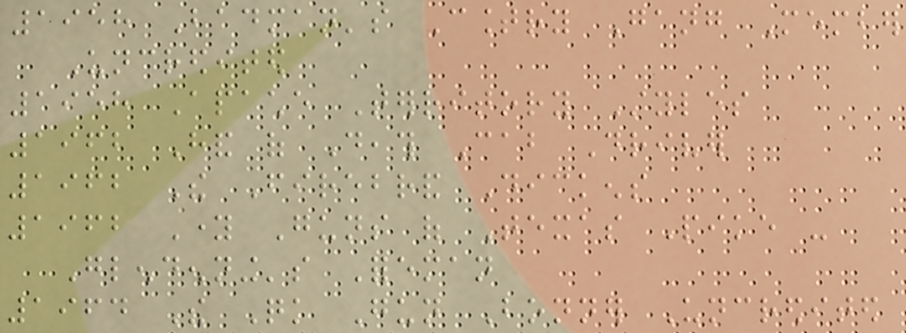1958 Badman's Country Gang Member
Uncredited
1958 Apache Territory Styles
1962 Hand of Death Cab Driver
1962 The Firebrand Dickens
1962 Young Guns of Texas Pike -
Glendenning's Foreman
1964 The Quick Gun Bonner Uncredited
